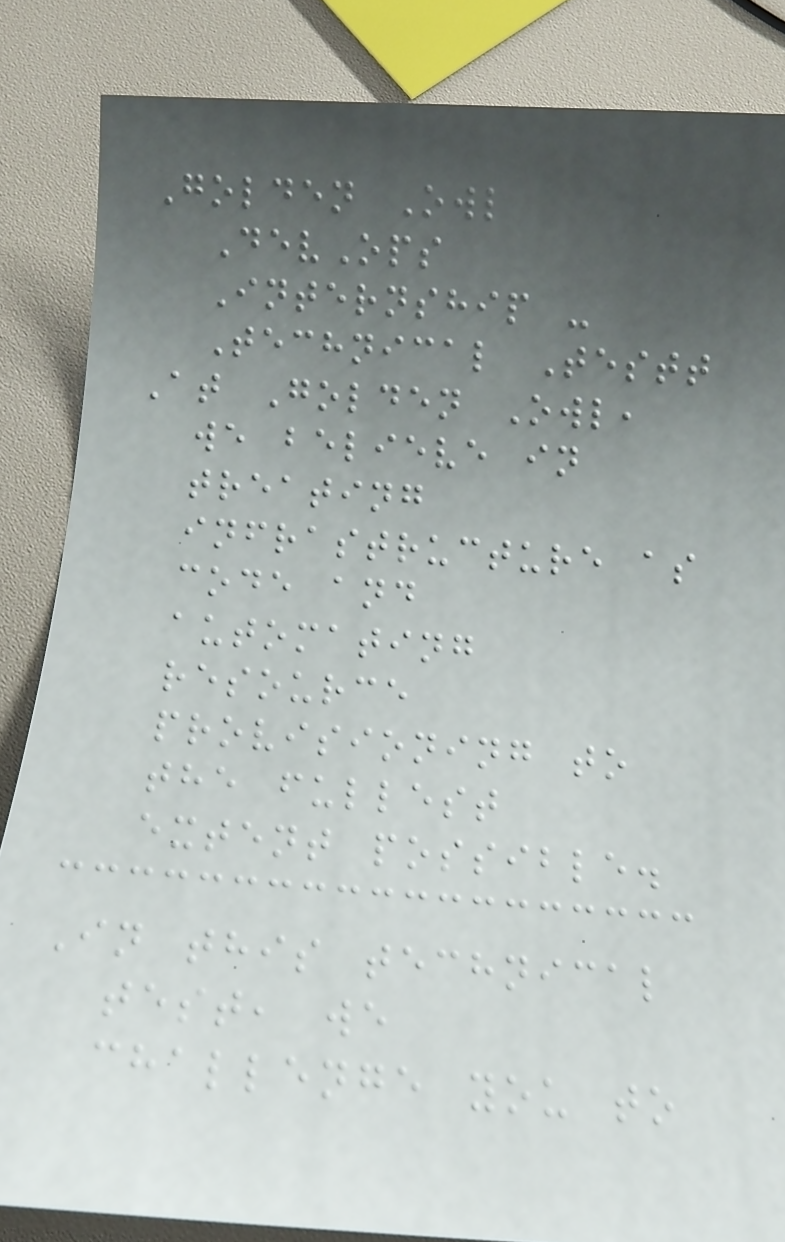Golden Owl
DevOps
Internship -
Technical Testt
At Golden Owl,
we believe in
treating
infrastructure as
code and
automating
resource
provisioning to
the fullest
extent possible.
In this technical
test, we
challenge you to
